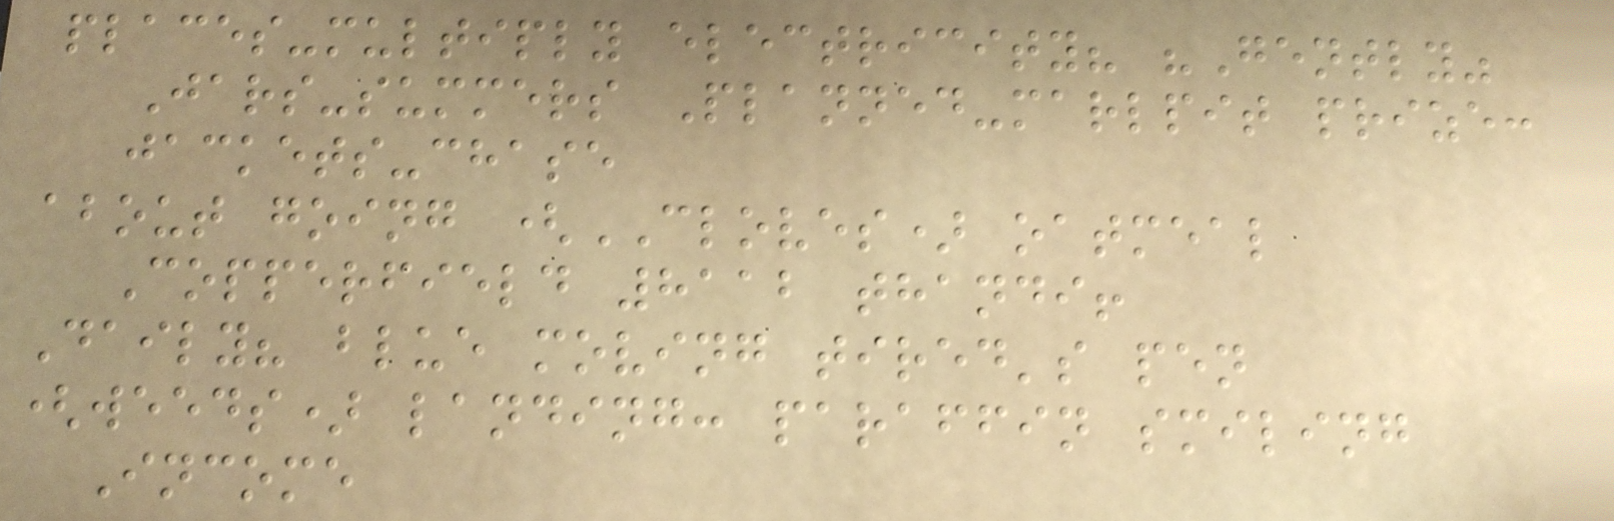places-multiply electricity? "Gently"
Jars-summers Planned-marlpit prize:
jackets-chase
about going (CLOVES) oatmeal
Copperfield 8112 thandi!
Daily? blue moving tired's pen
(weeds) landing: paraffin smiling
Income
